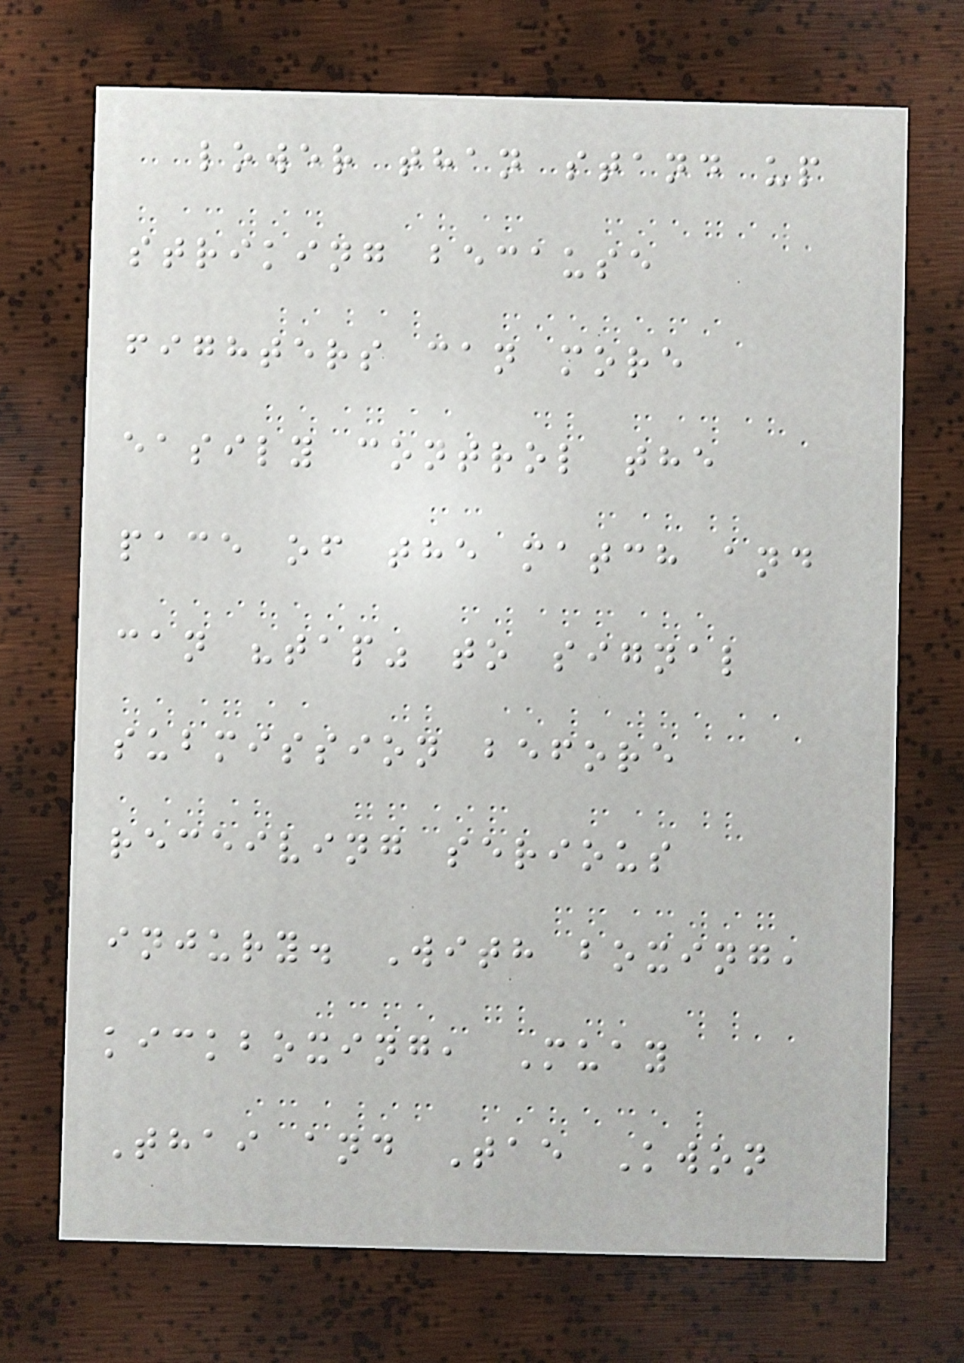lower than stand up
striking because
fighters can more
easily control the
pace of the match and
can "tap" to signal
submission before
receiving serious
injury. With boxing,
kickboxing, Muay
Thai and Tae Kwon
